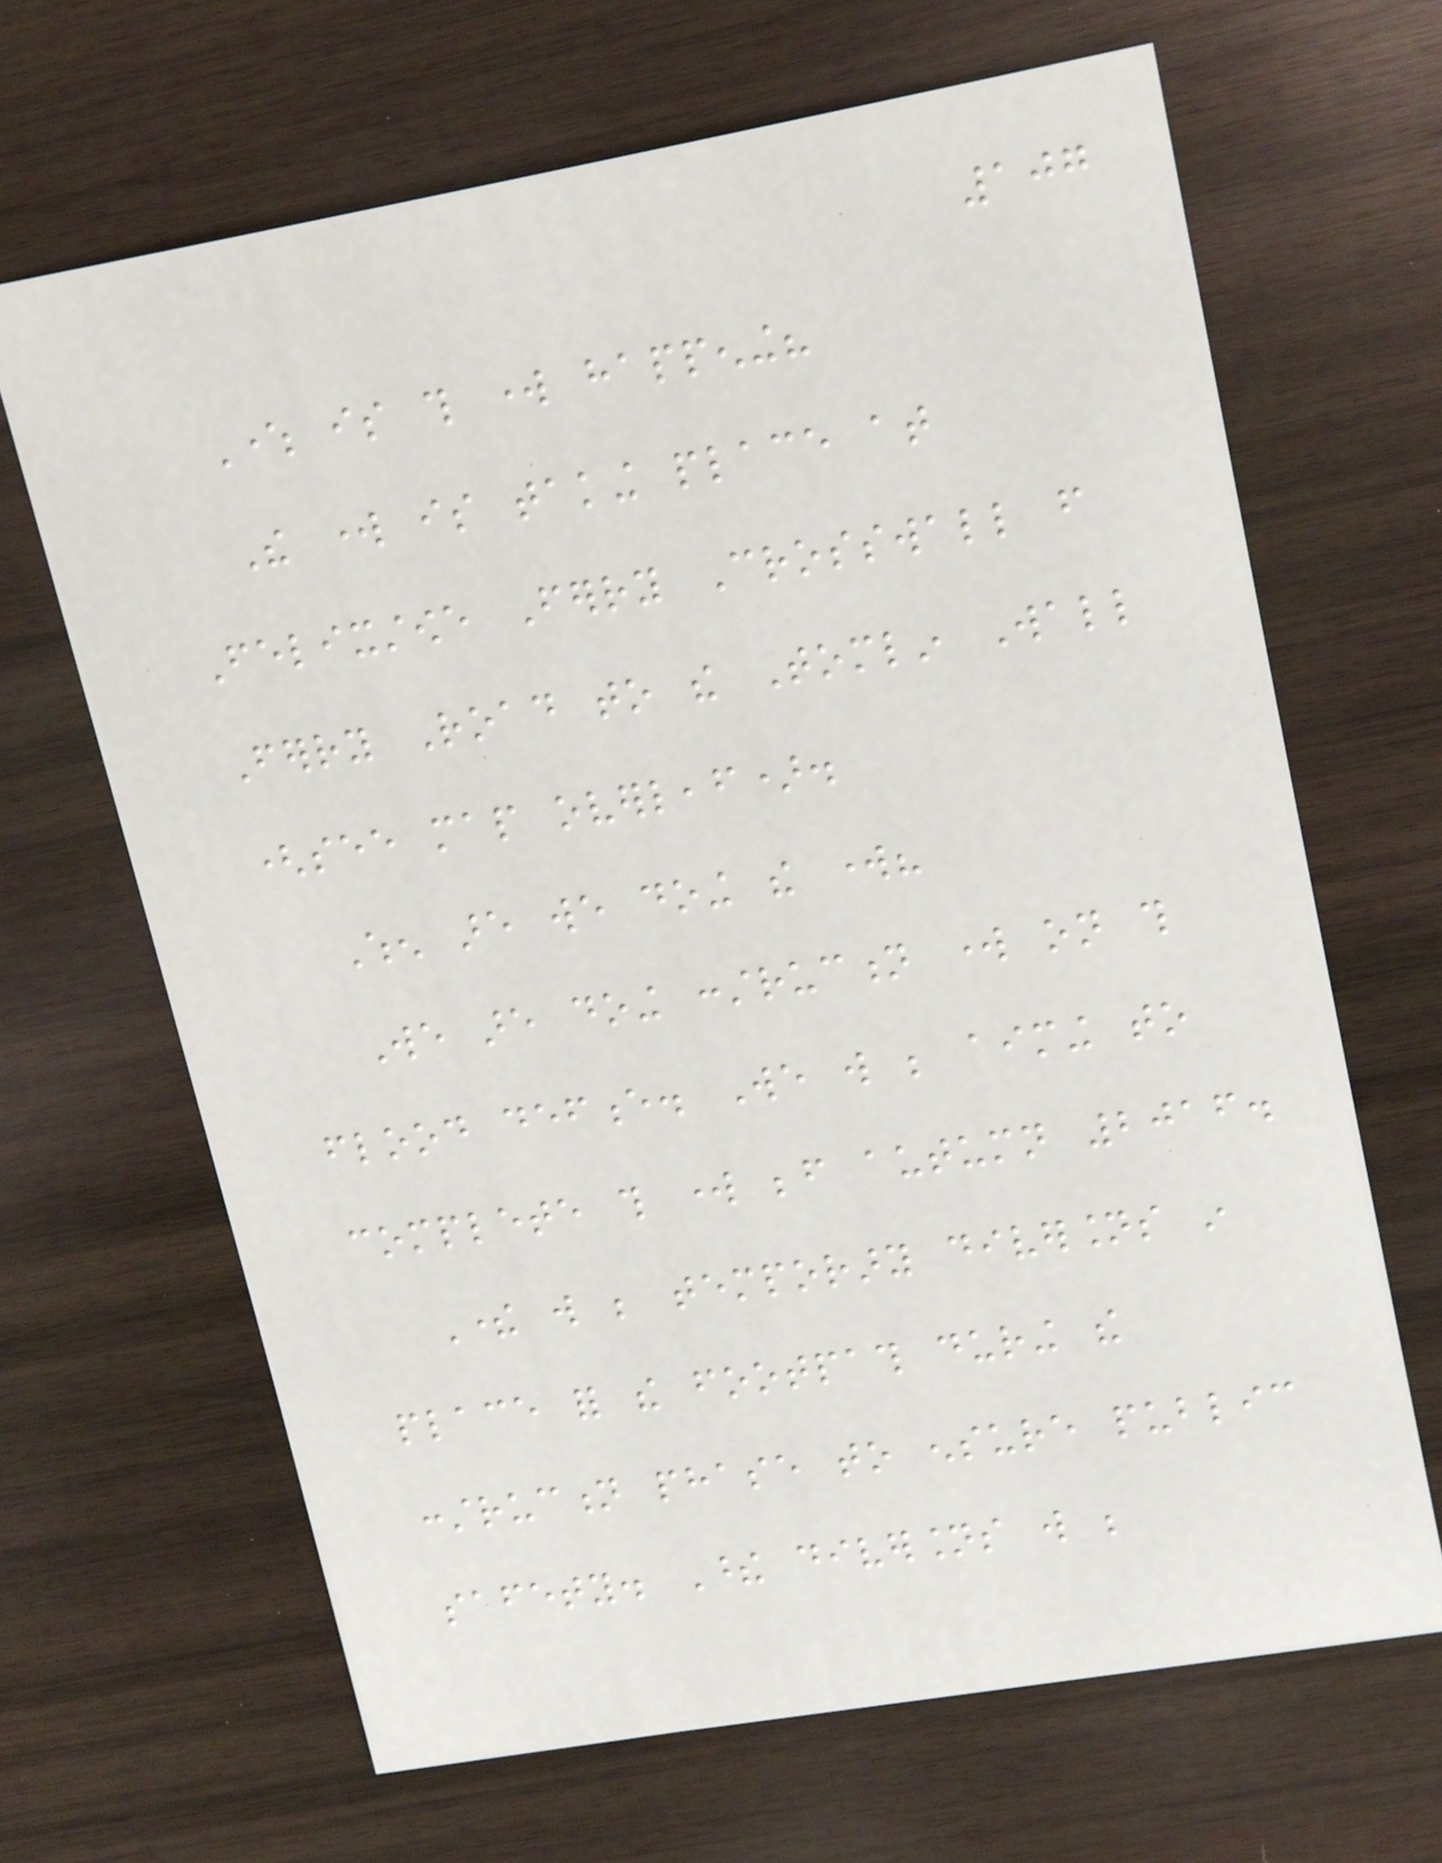107
Where is this work happening?
The work is taking place at
Felixstowe Ferry Crosswall from
Ferry Road to the Tomlin Wall
(see map overleaf).
When are we doing the work?
We are doing construction work on this
flood defence. We will be aiming to
complete this work before autumn 2016.
There will be temporary diversions in
place for the footpath during the
construction phase to ensure public
safety. These diversions will be
